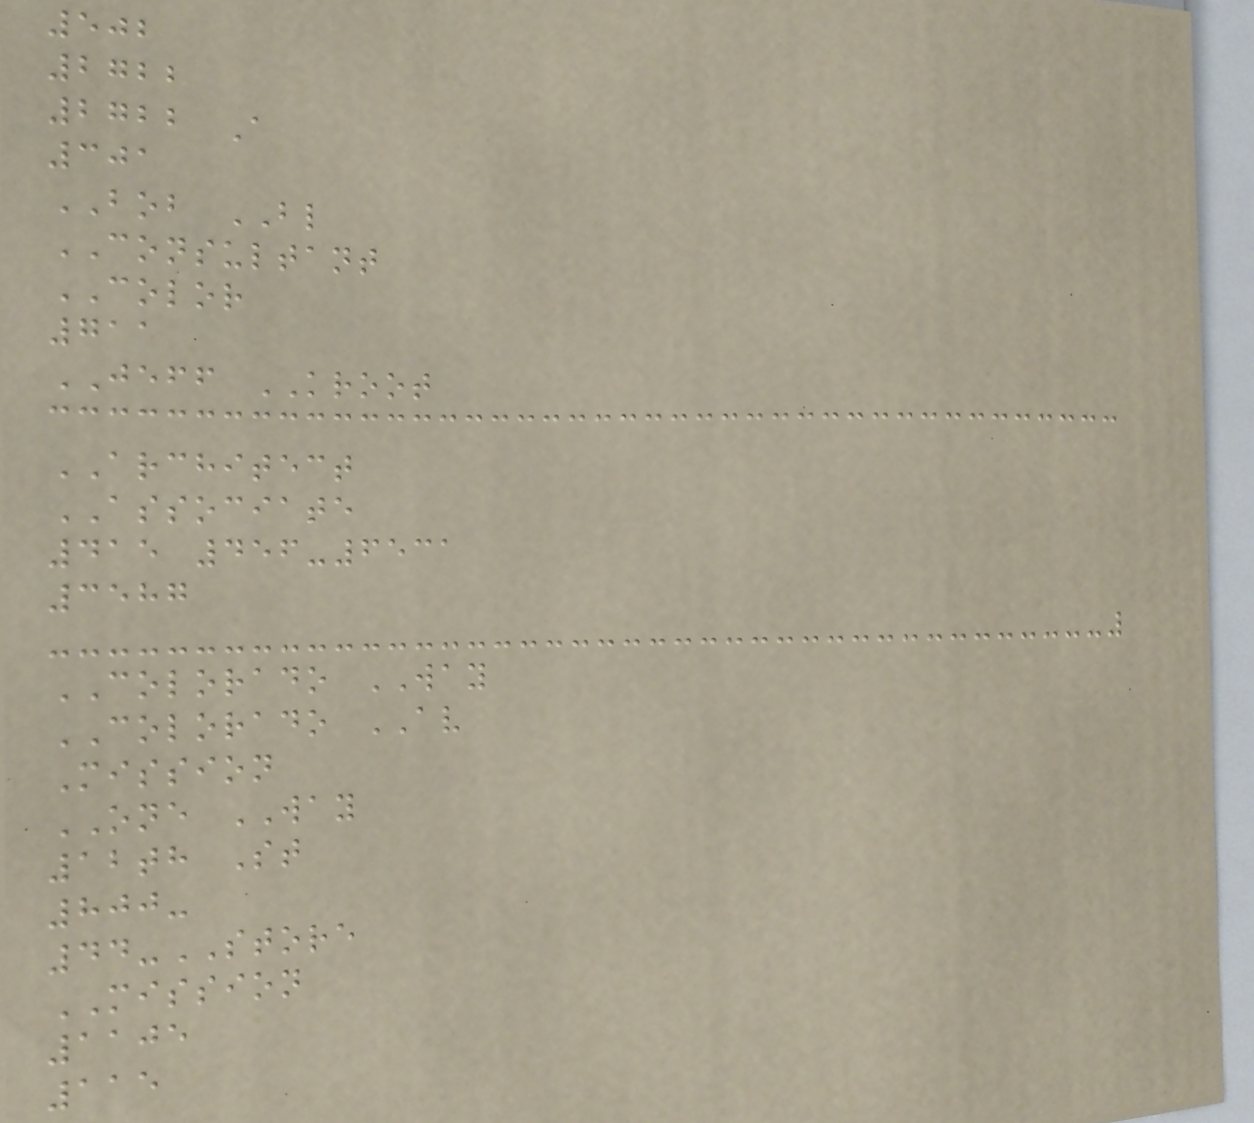502
2722
2722 A
301
BOB BL
CONSULTANT
COLOR
711
JEFF KROOT
ARCHITECT
ASSOCIATE
415 456-6531
3587
COLORADO WAY
COLORADO AV
Mission
ONE WAY
12th St
800-
44-STORE
MISSION
1105
115
